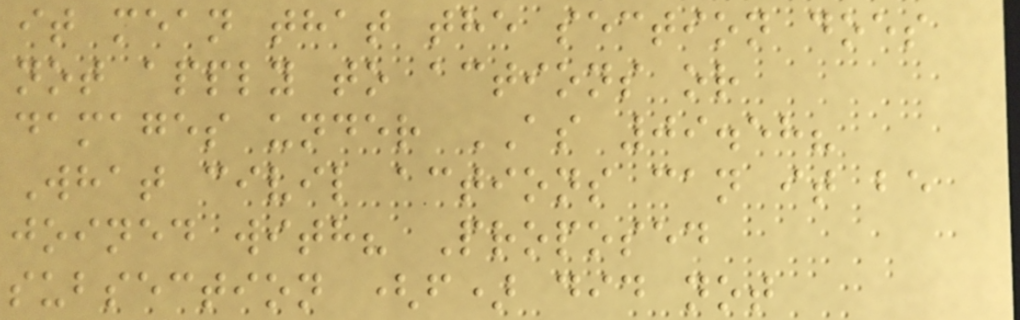it mean that the section does
not apply to actions or
damages under AS 09.58?
What civil actions can it be
joined with? Proposed
subsection (f) did not
